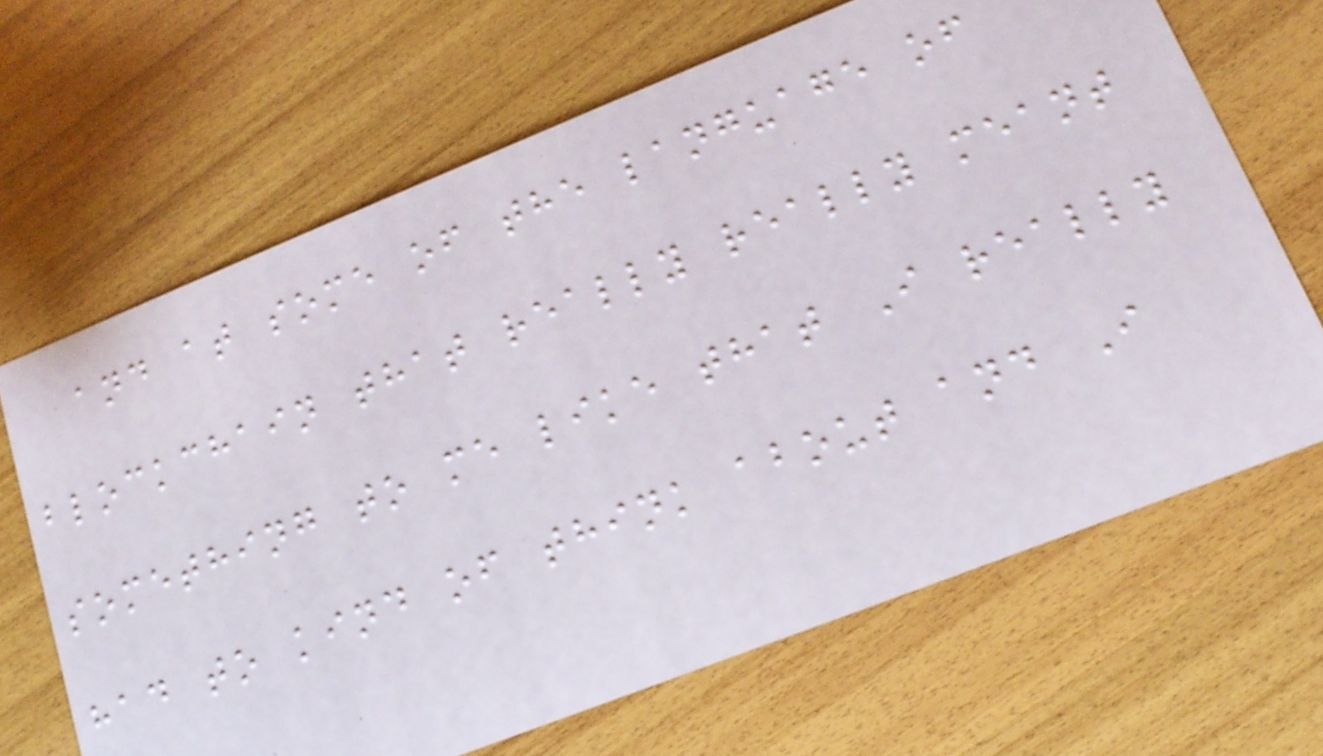and at some of the language of
blockchain that really really meant
something to me like that I really
had to kind of think about and I
